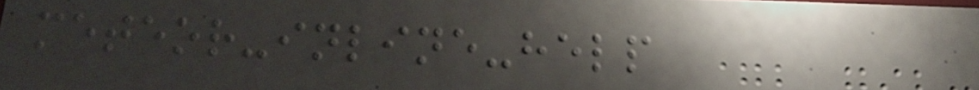meteor-inline-help
